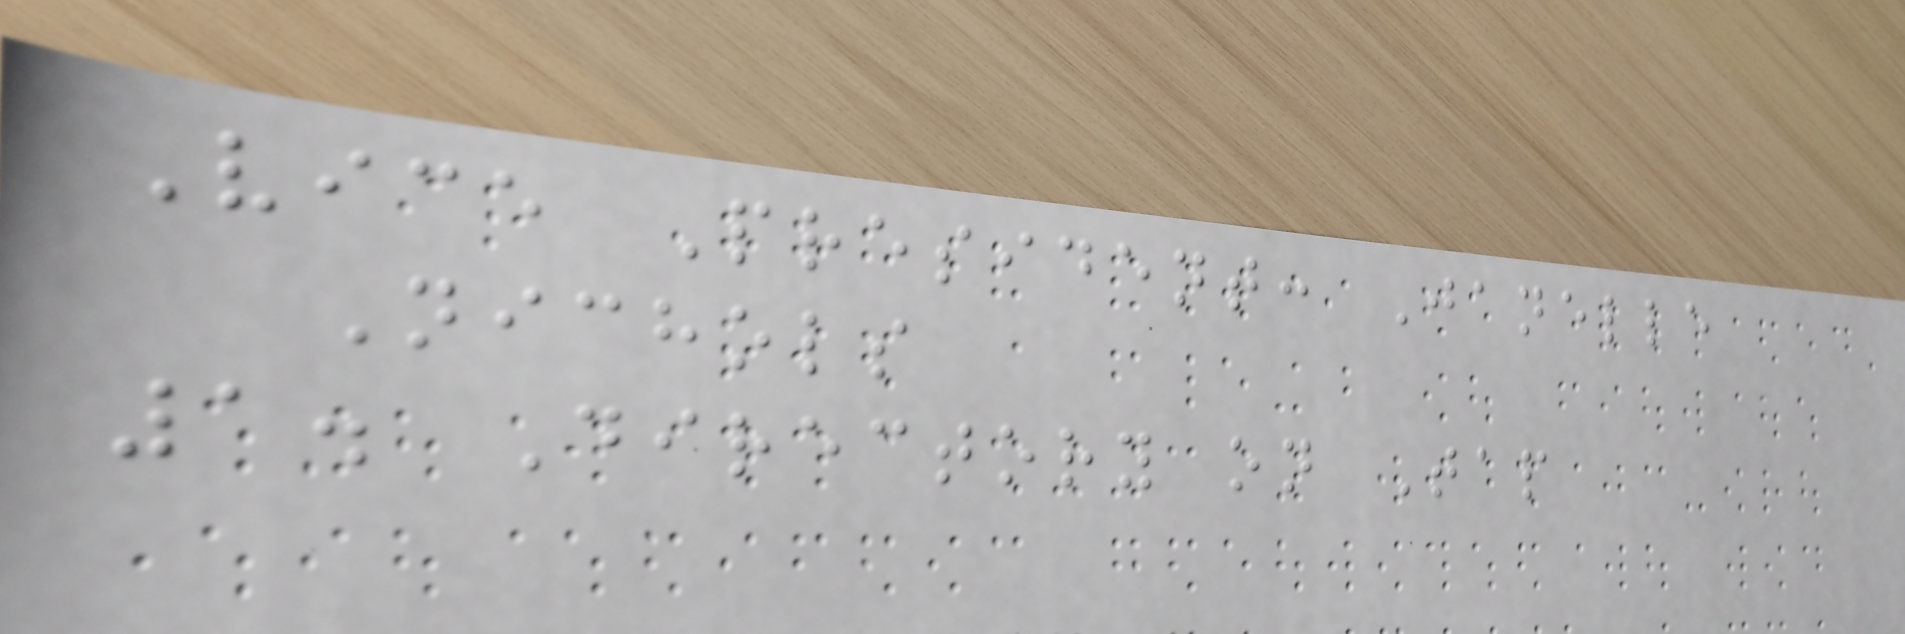Vice President: Janelle
Nichols
1. Directory on Tap
